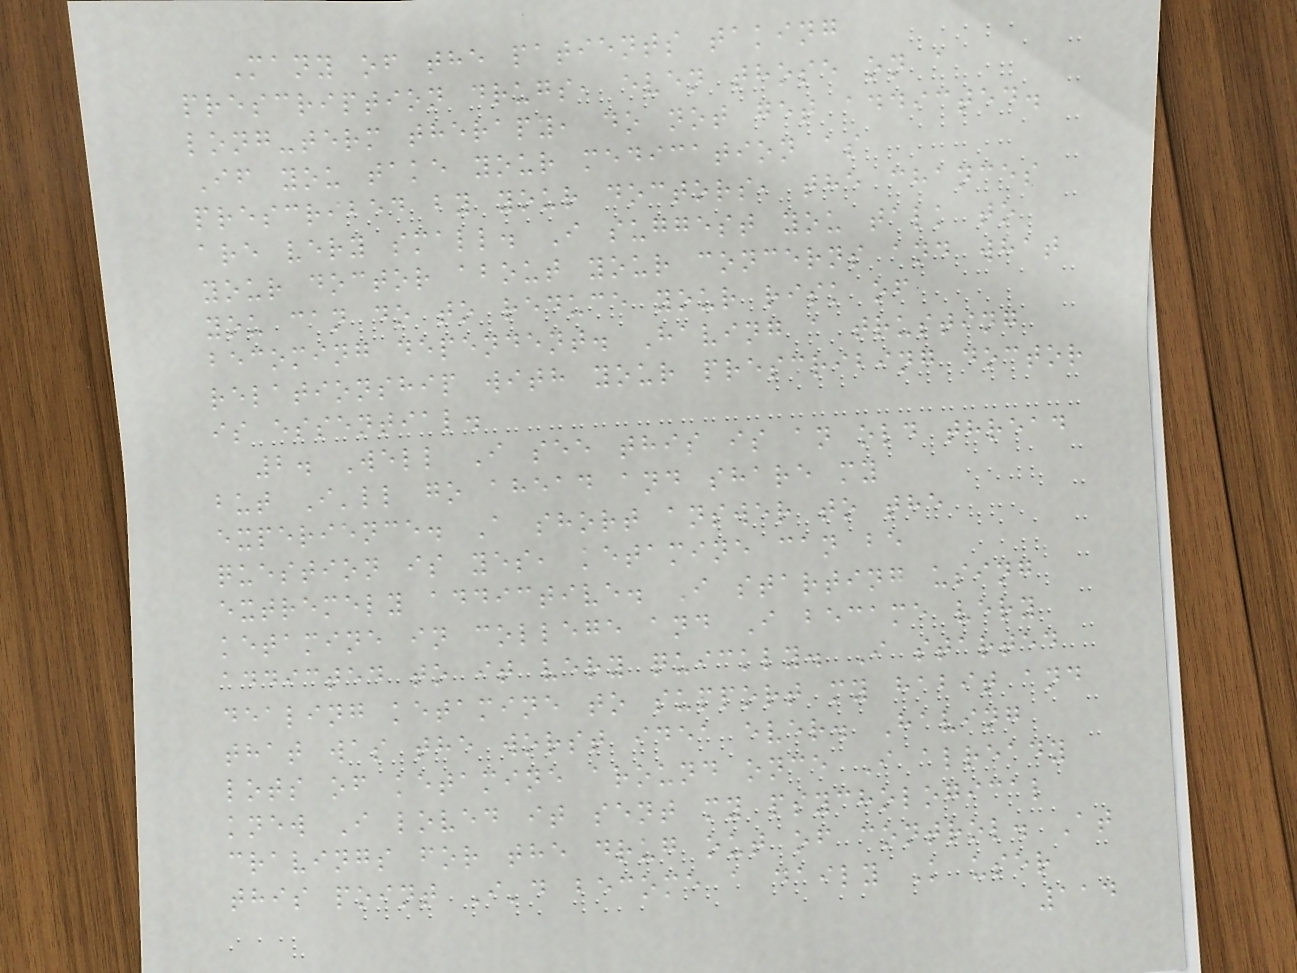Many of the patients taking
prescription drugs, even those on a
long-term therapy, do not get addicted.
If you take your medication as
prescribed by your doctors, the chances
are very small. I suggest you talk to
your doctor about your concerns and what
you can do to reduce your risk of
becoming dependent. Having a trusting
relationship with your prescribing doctor
is essential.
2. Well I see this is an old thread
but I'll go ahead and share my
experience. A short answer to the
question is yes, ketamine can be
extremely addictive. I starting using
ketamine in college and I became very
addicted to it very quickly. I started
dealing ketamine to support my habit and
that was the worst idea ever. Having
lots of ketamine around once I already
knew I loved it sent my psychological
cravings for the drug out of control. At
this point I'd become a daily K user
114
